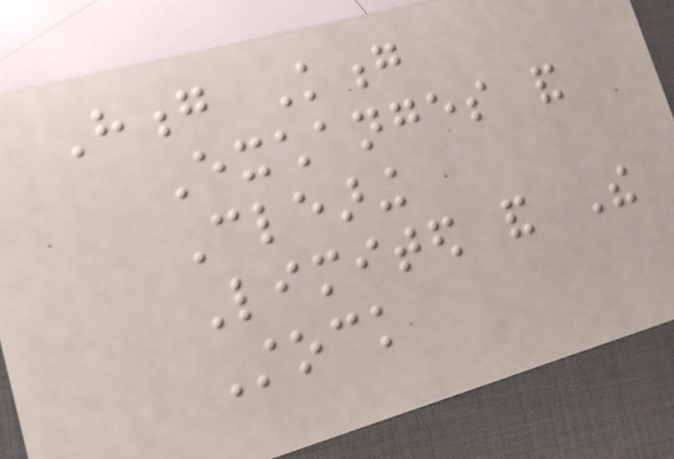Hong Kong
Exchanges and
Clearing
Limited and The
Stock
